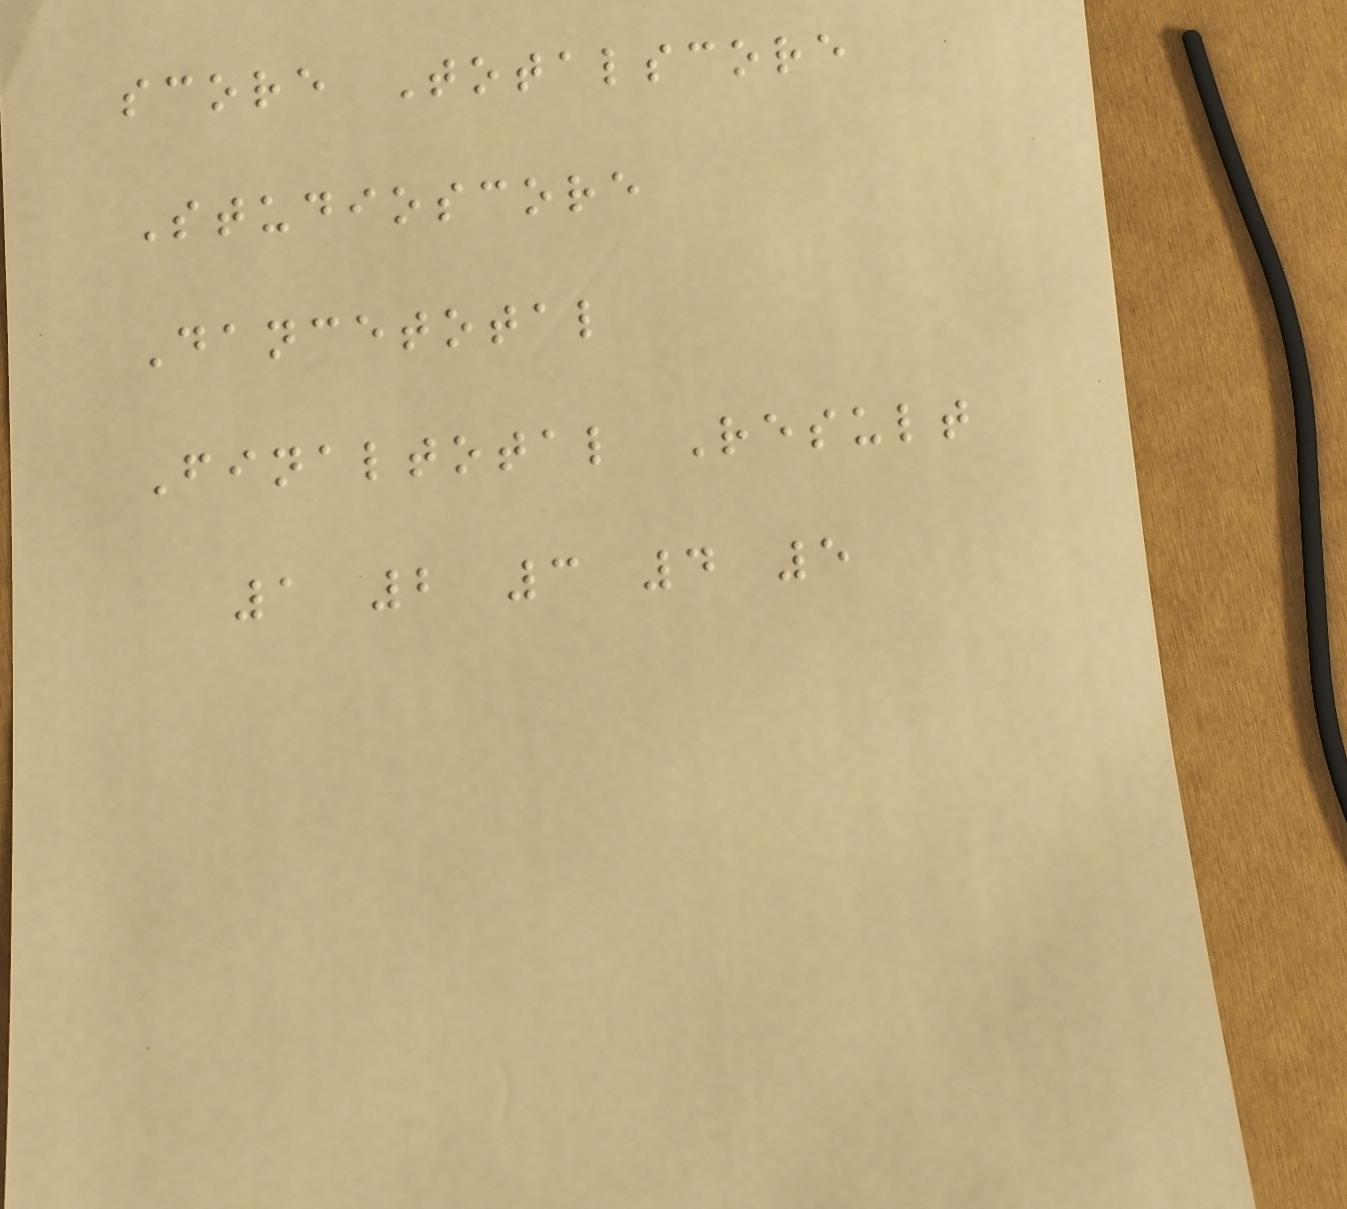score Totalscore
Studioscore
Dancetotal
Finaltotal Result
1 2 3 4 5
